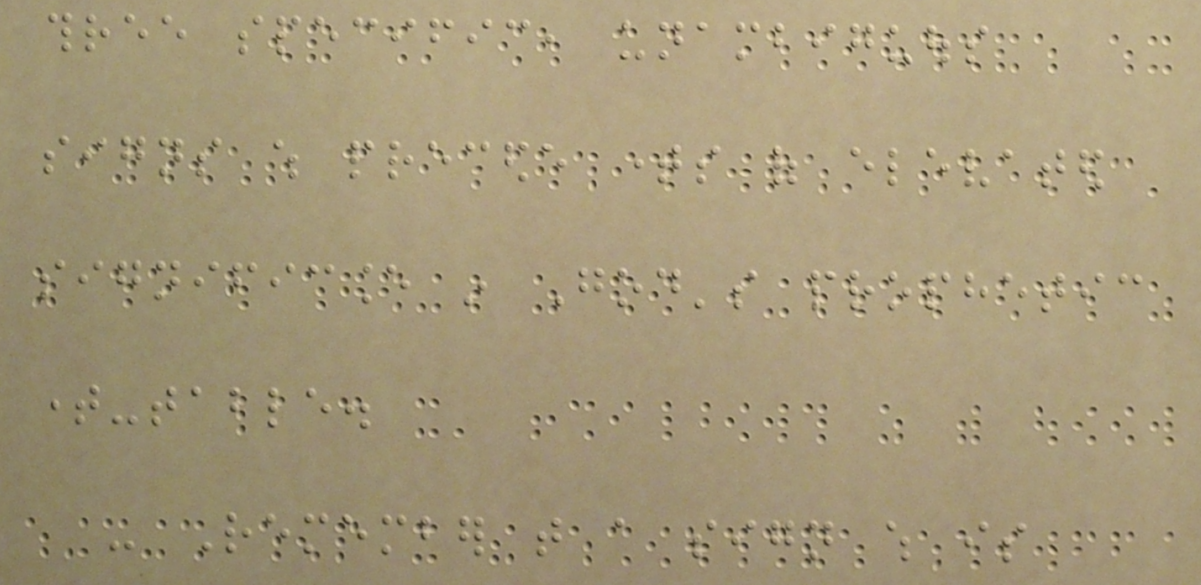three specific, unambiguous
signs which precede times of elevated
significance in God's prophetic
time-table.
- Remember that a sign which is
